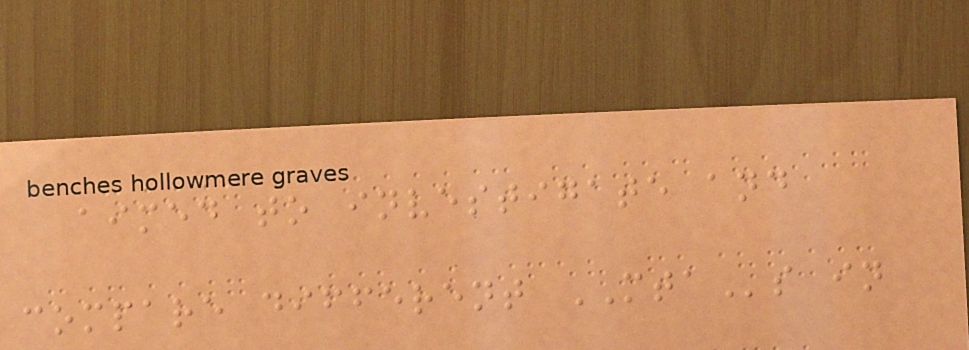aimed to investigate and
compare different MTAs in
